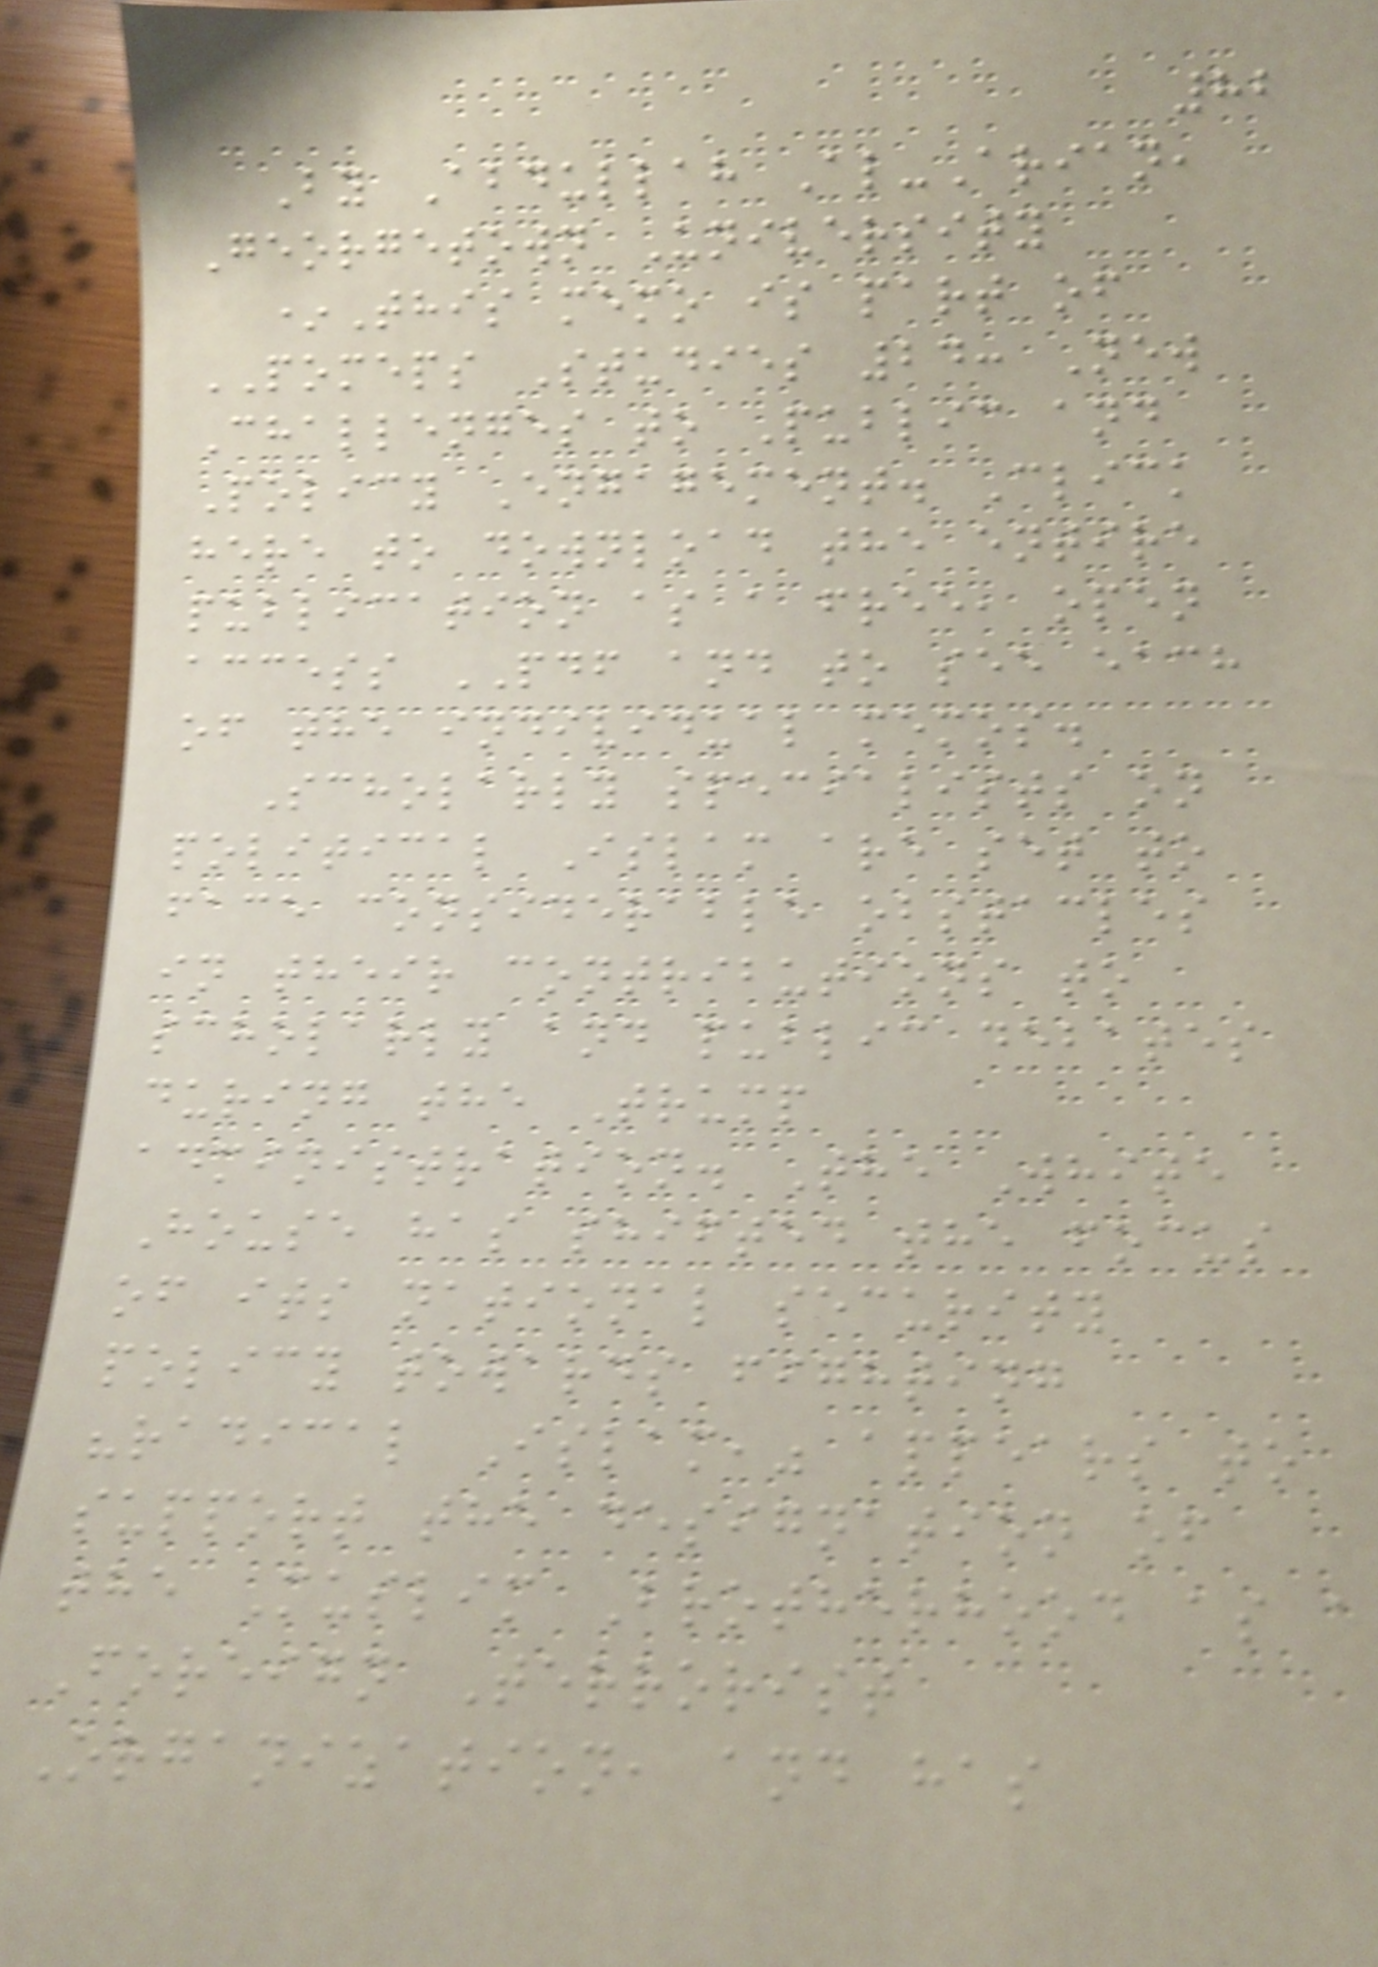82
By Abdullah Al-Arian,
Georgetown University
*This memo is part of
POMEPS Studies 24: New
Challenges to Public and
Policy Engagement. Click
here to download the entire
publication as a free, open
access PDF and to see each
of the individual memos.
Scholarly specialists on
political Islam are set to
face considerable obstacles
in their contributions to
scholarly and public debates
during the Trump
administration. The White
House has shifted the focus
of its national security
policy towards fighting
"radical Islam," appears to
support the designation of
the Muslim Brotherhood as a
Foreign Terrorist
Organization, and has
